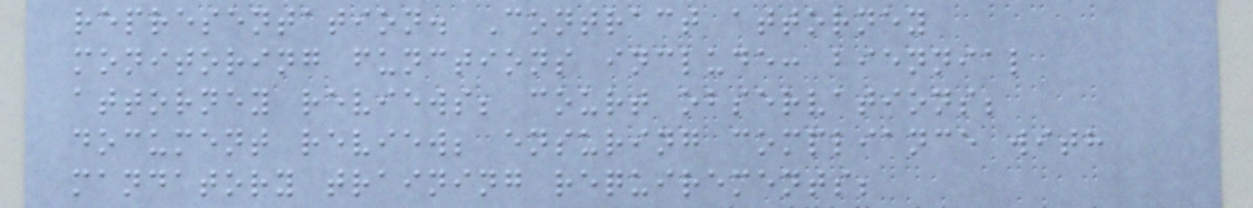representation. Contract attorney
monitoring functions include: biennial
attorney reviews; court observations;
document review; ensuring compliance with
mandatory training requirements;
